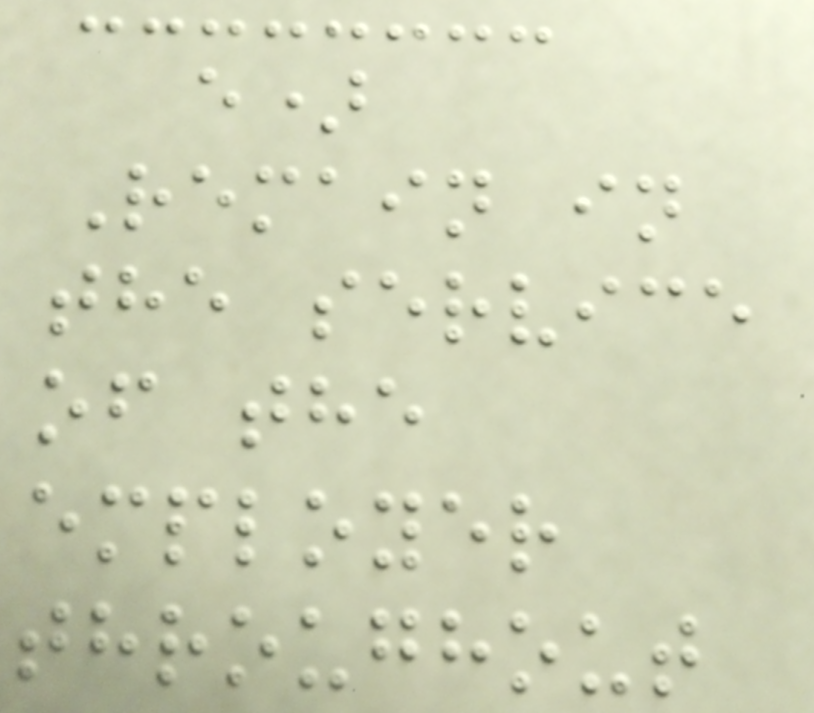e)
Remain in
the service
of the
employer
throughout
